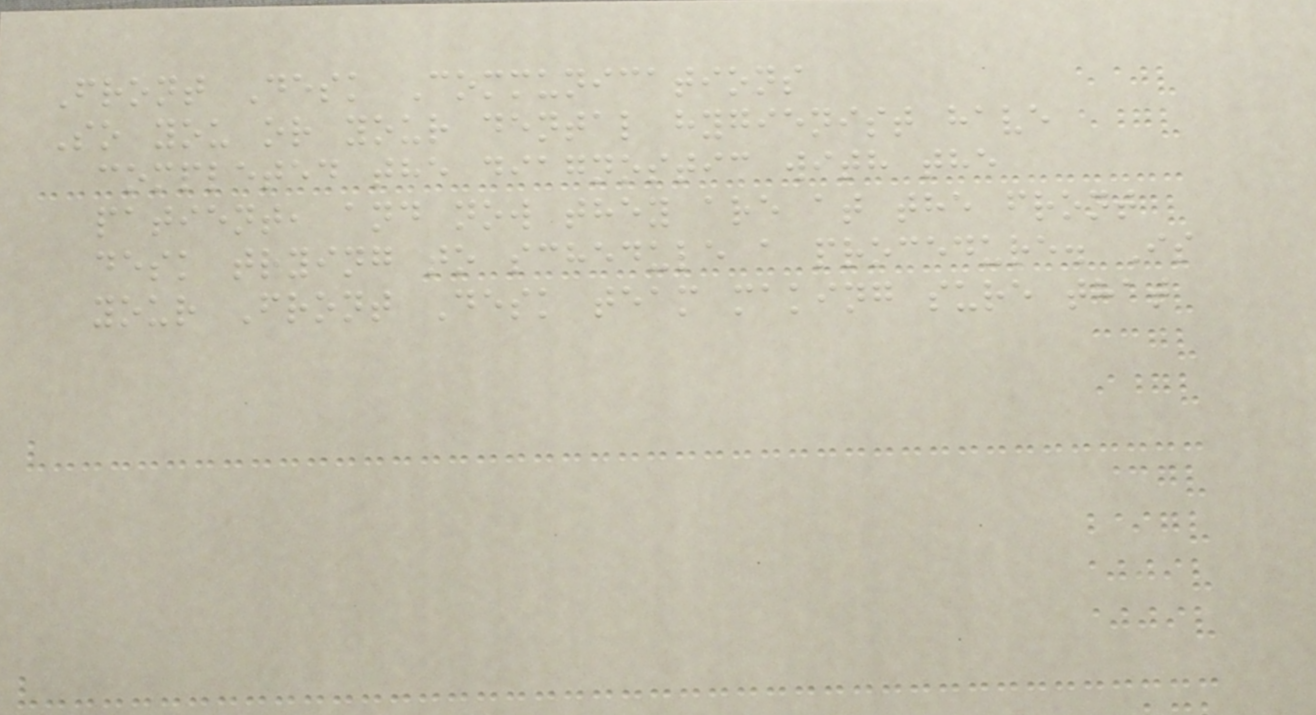Front Desk Communications
So you or your dental hygienist have
completed the diagnostic with the
patient, and now they are at the front
desk trying to schedule a procedure. Is
your Front Desk team making sure that
